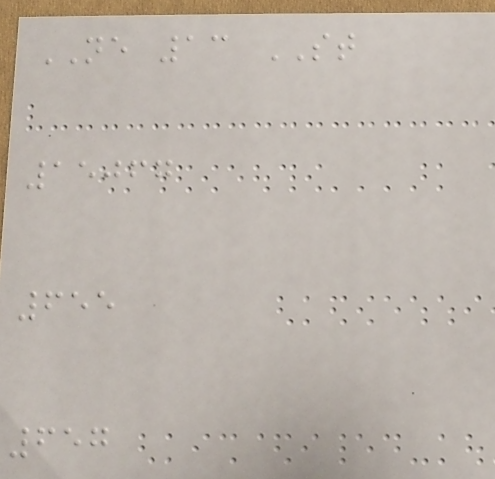NE 13 ST
15067
655
657
